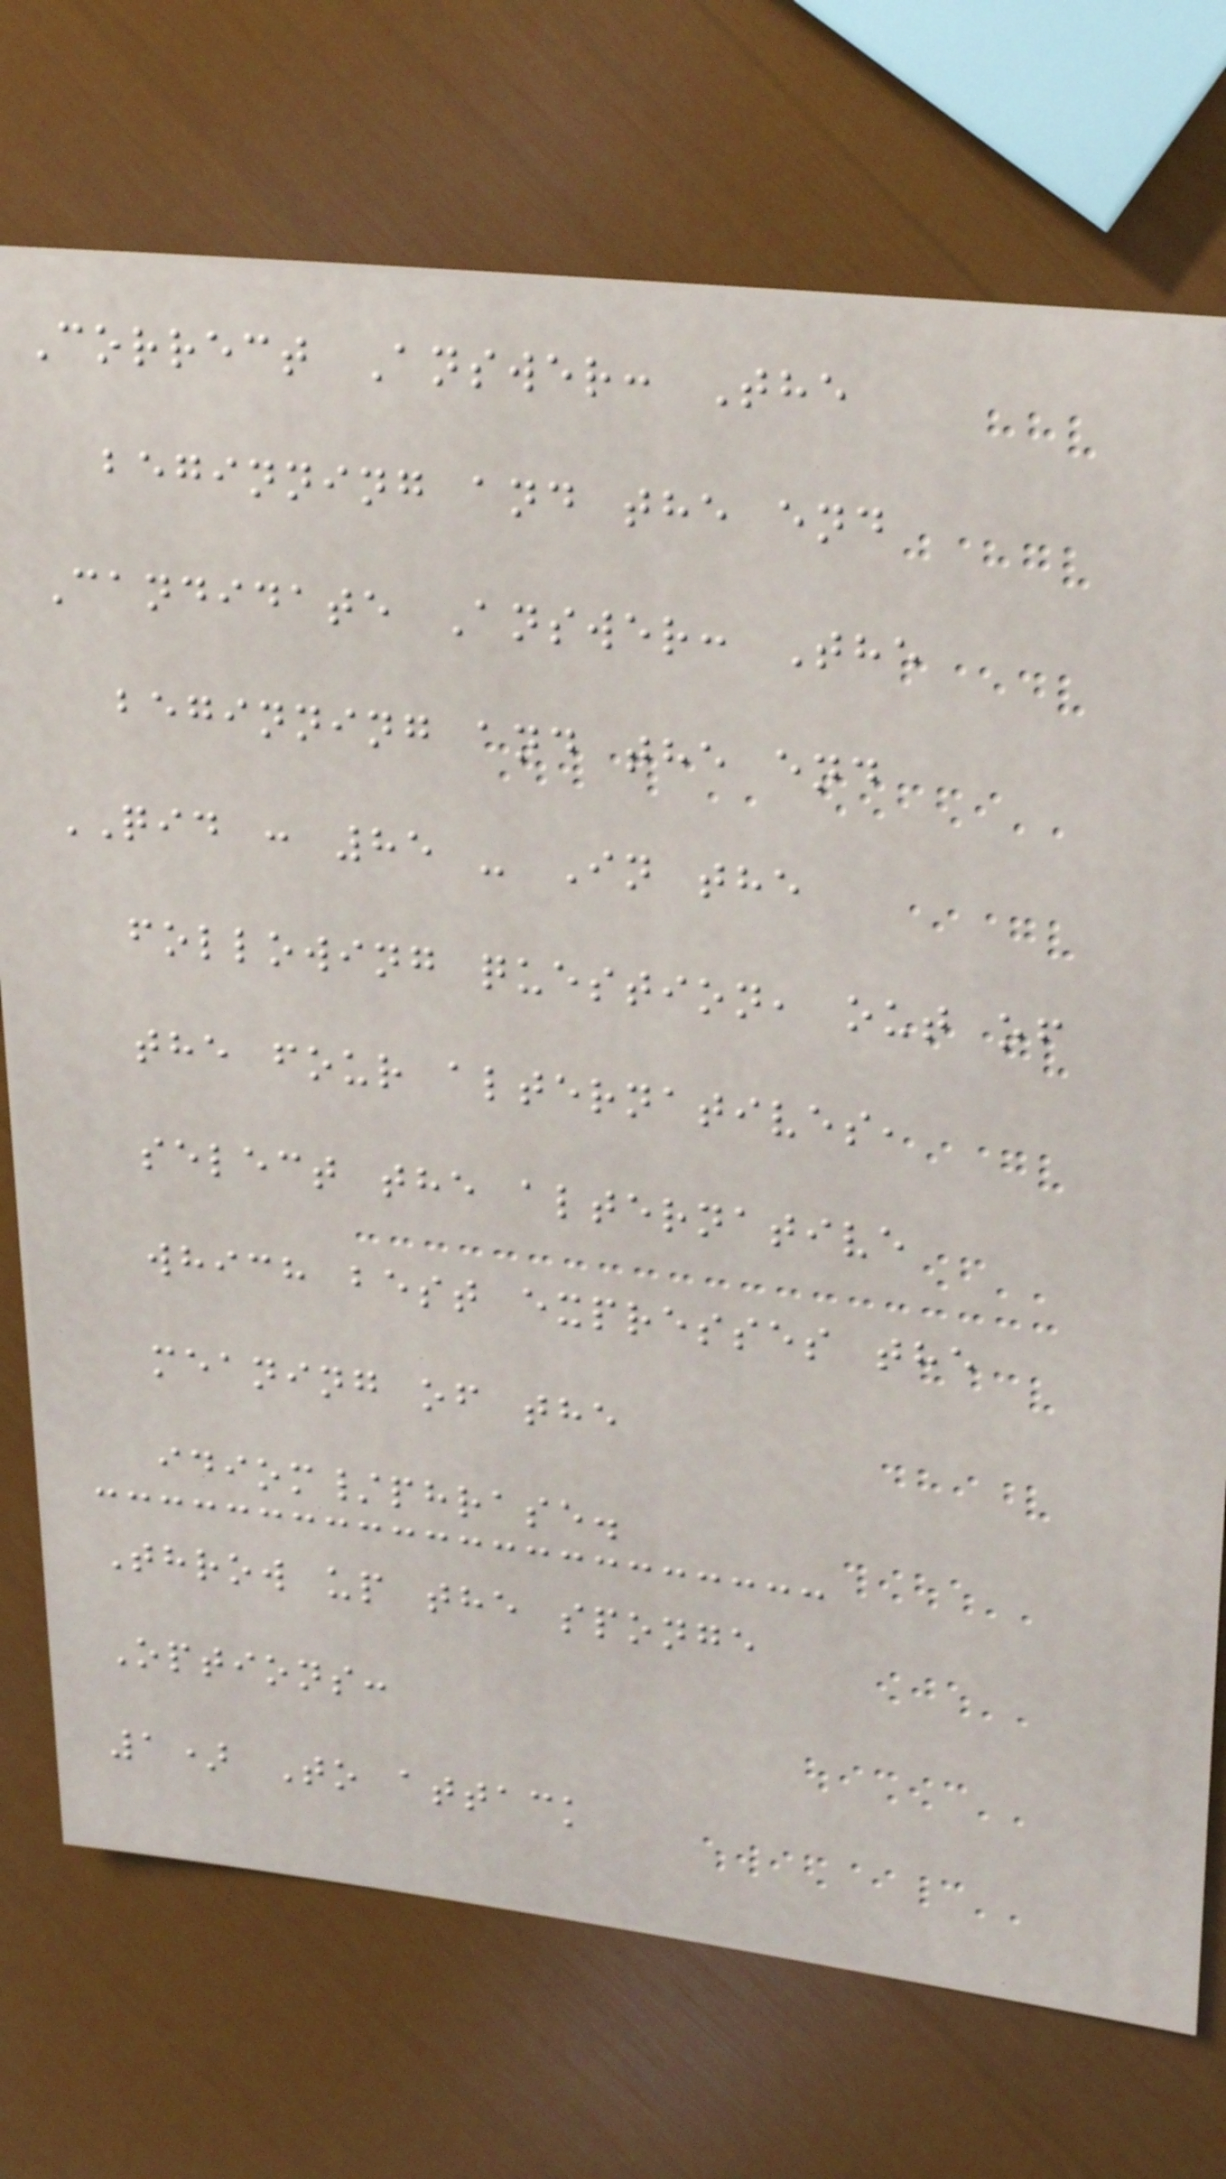Correct Answer: The
beginning and the end
Candidate Answer: The
beginning and the end
QID : 85 - In the
following question, out of
the four alternatives,
select the alternative
which best expresses the
meaning of the
idiom/phrase.
Throw up the sponge
Options:
1) To attack
